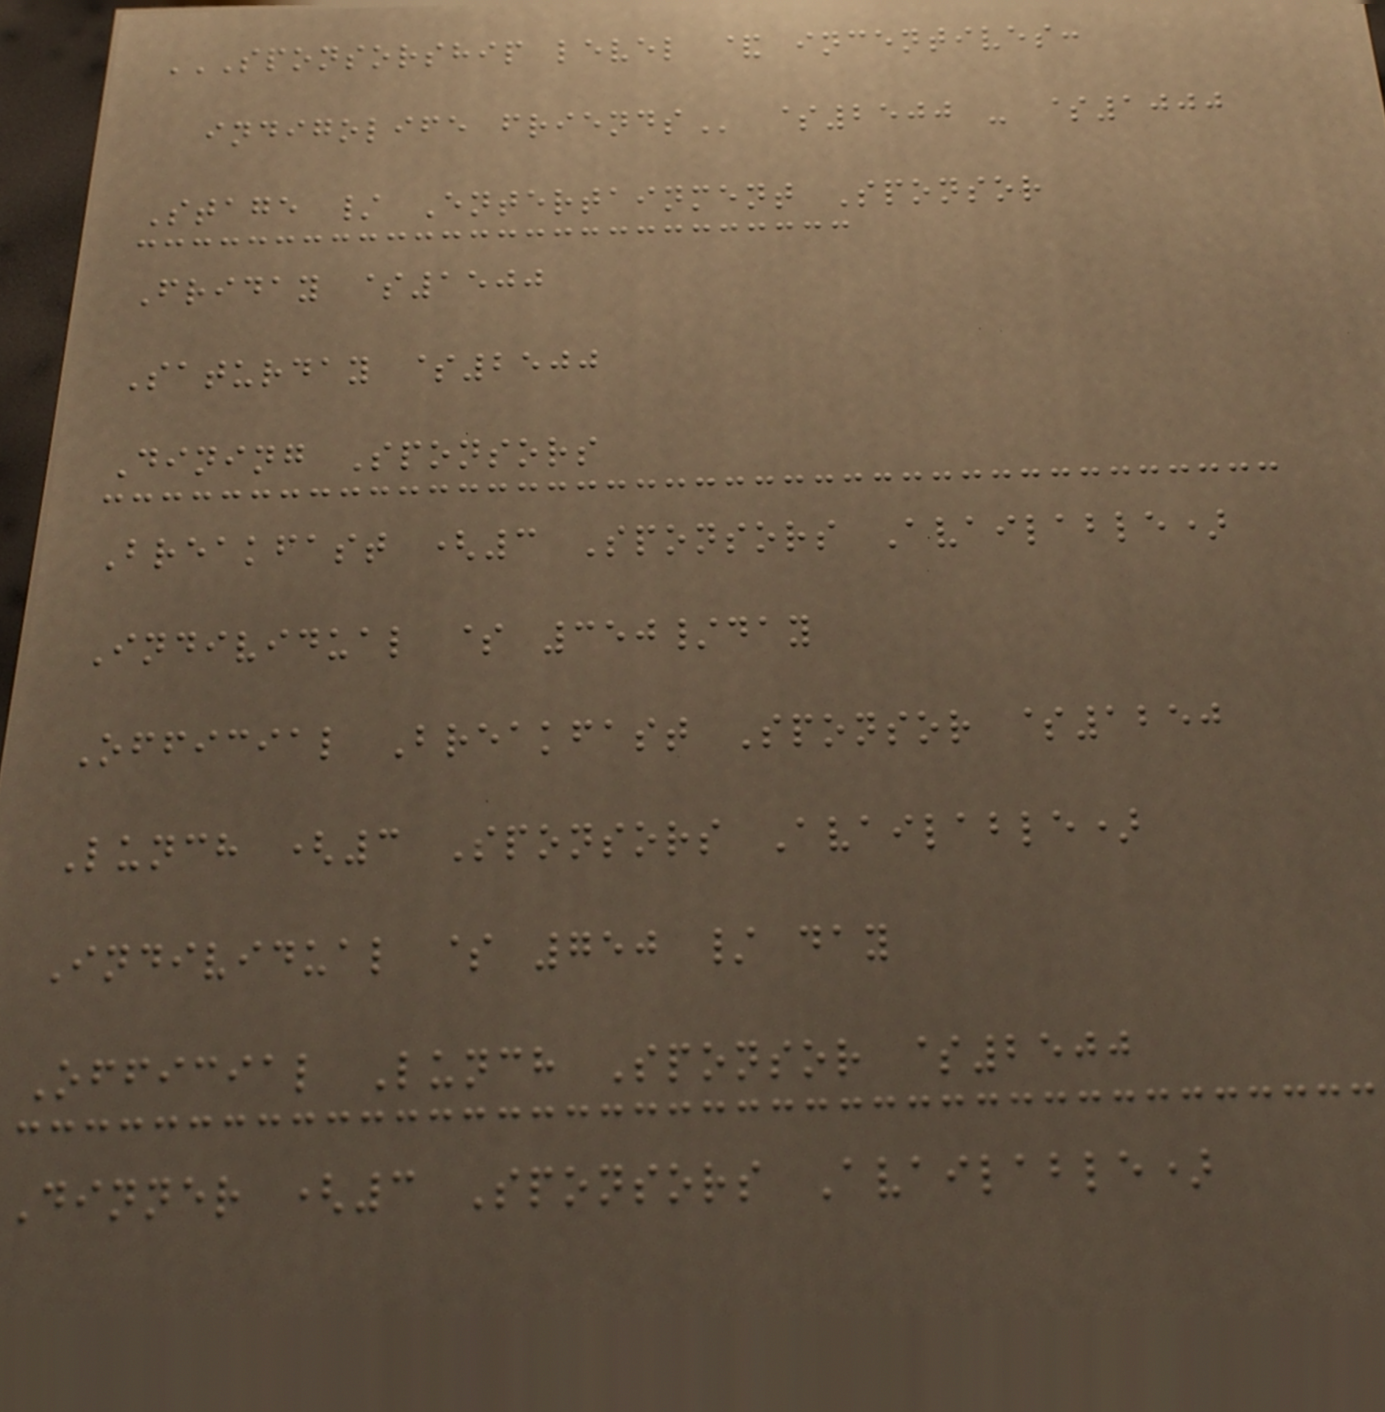SPONSORSHIP LEVEL & INCENTIVES:
INDIGOLIFE FRIENDS $2500 - $1000
Stage / Entertainment Sponsor
Friday $1500
Saturday $2500
Dining Sponsors
Breakfast (3 Sponsors Available)
Individual $ 350/day
Official Breakfast Sponsor $1250
Lunch (3 Sponsors Available)
Individual $ 750 / day
Official Lunch Sponsor $2500
Dinner (3 Sponsors Available)
